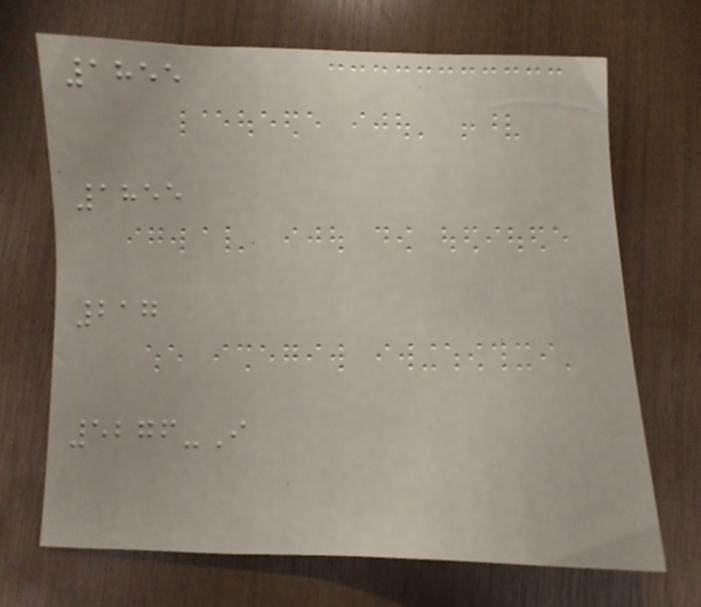1855
1855
217
5276-I
